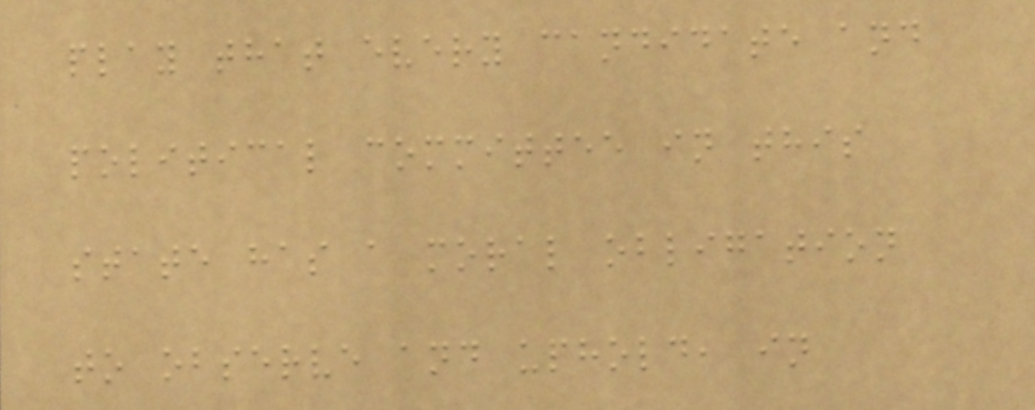play that every candidate and
political committee in this
state has a moral obligation
to observe and uphold, in
